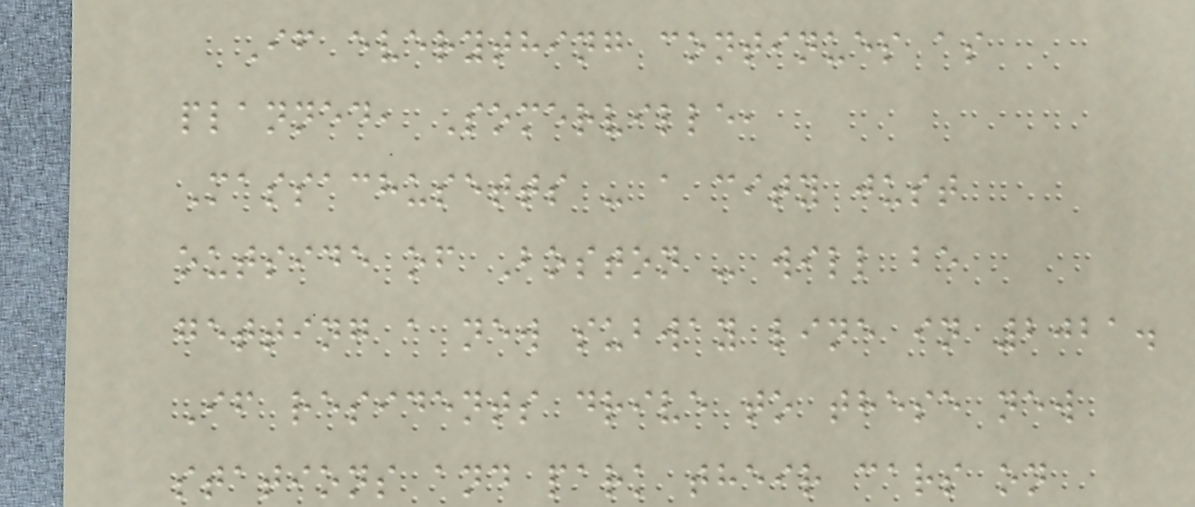If everything continues as
planned, Somerville,
Massachusetts - a city just
outside of Boston - will be
getting a new subway line in 2021.
If residents drive to these new
stations and park their cars on
